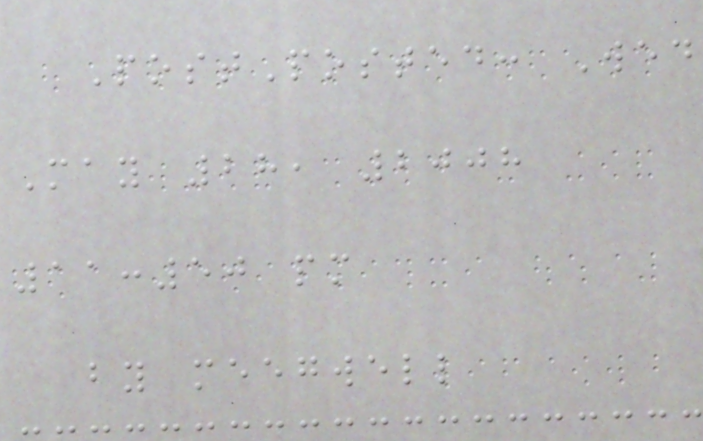PostPosted: Wed
May 28, 2008
11:50 pm
by meegwell
